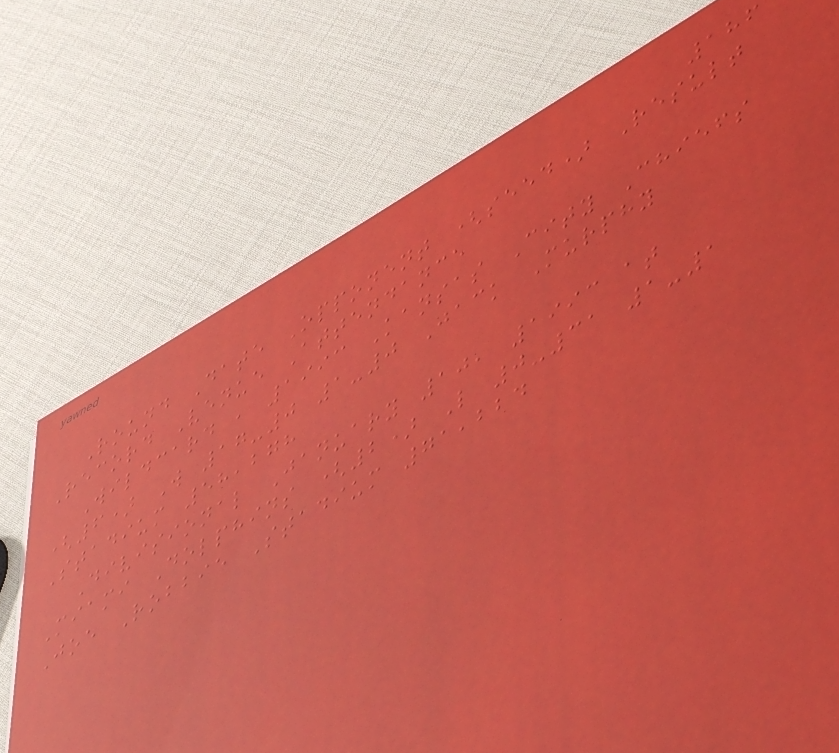186
Round Date Opponent (seed) Result
Record Venue Attendance
Wildcard , 1993 Kansas City Chiefs
(6) W 17-0 1-0 Jack Murphy
Stadium 58,278
Divisional January 10, 1993 at
Miami Dolphins (2) L 0-31 1-1
Joe Robbie Stadium 71,224
